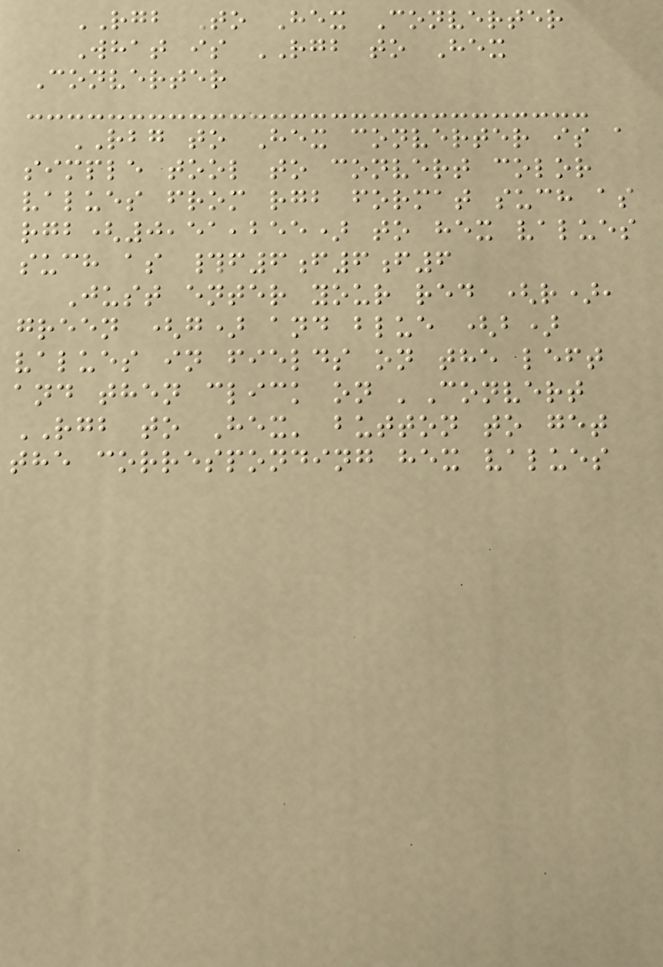RGB To Hex Converter
What is RGB to Hex
Converter
RBG to Hex converter is a
simple tool to convert color
values from rgb format such as
rgb(0,51,255) to hex values
such as #f6f6f6
Just enter your red (r),
green (g) and blue (b)
values in fields on the left
and then click on 'Convert
RGB to Hex' button to get
the corresponding hex values
